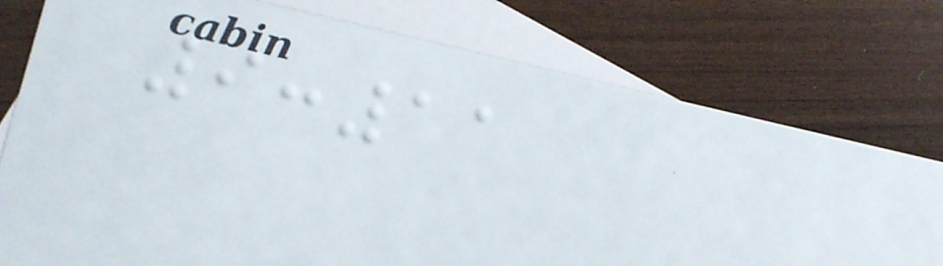9:11
